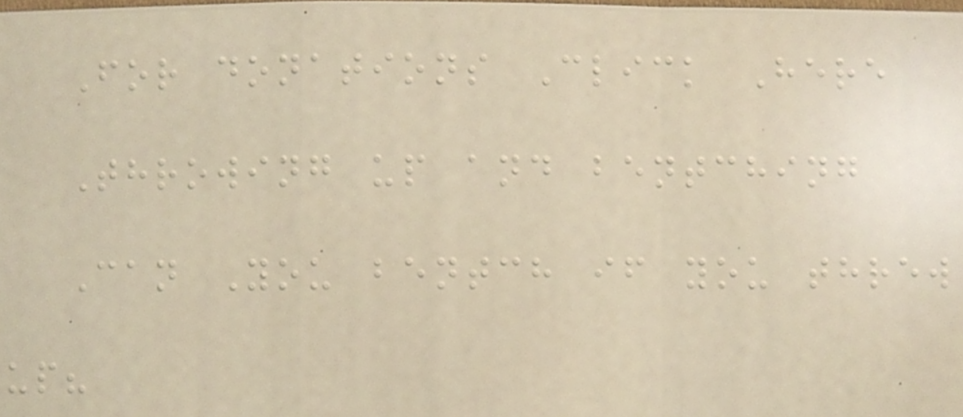For donations Click Here
Throwing up and bentching
Can You bentch if you threw
up?
